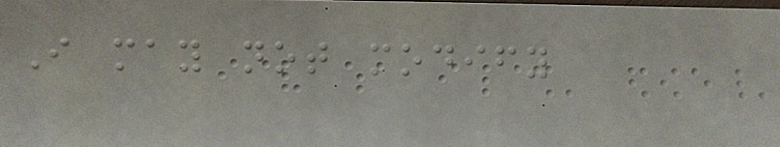I may not modify
